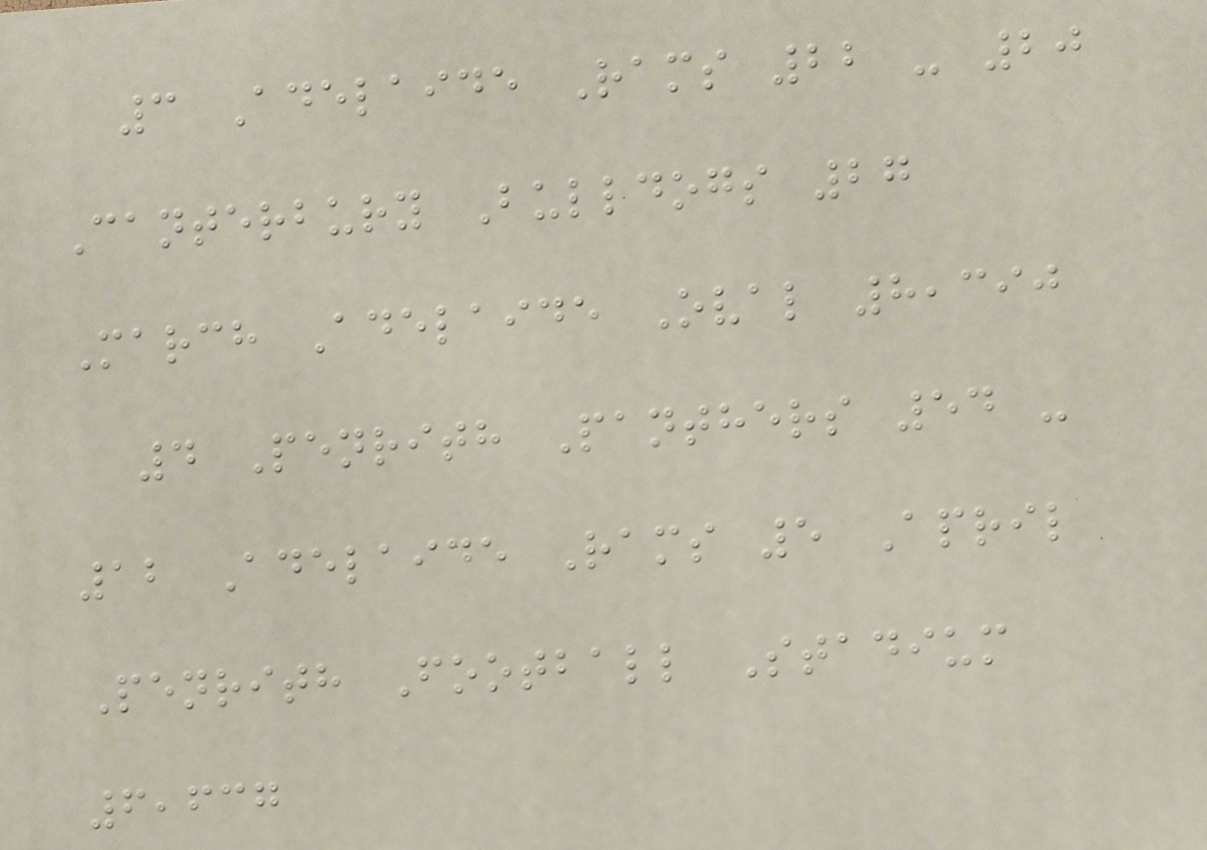3 Adelaide Rams 22 - 20
Canterbury Bulldogs 27
March Adelaide Oval 8,390
4 Penrith Panthers 54 -
12 Adelaide Rams 5 April
Penrith Football Stadium
6,637
